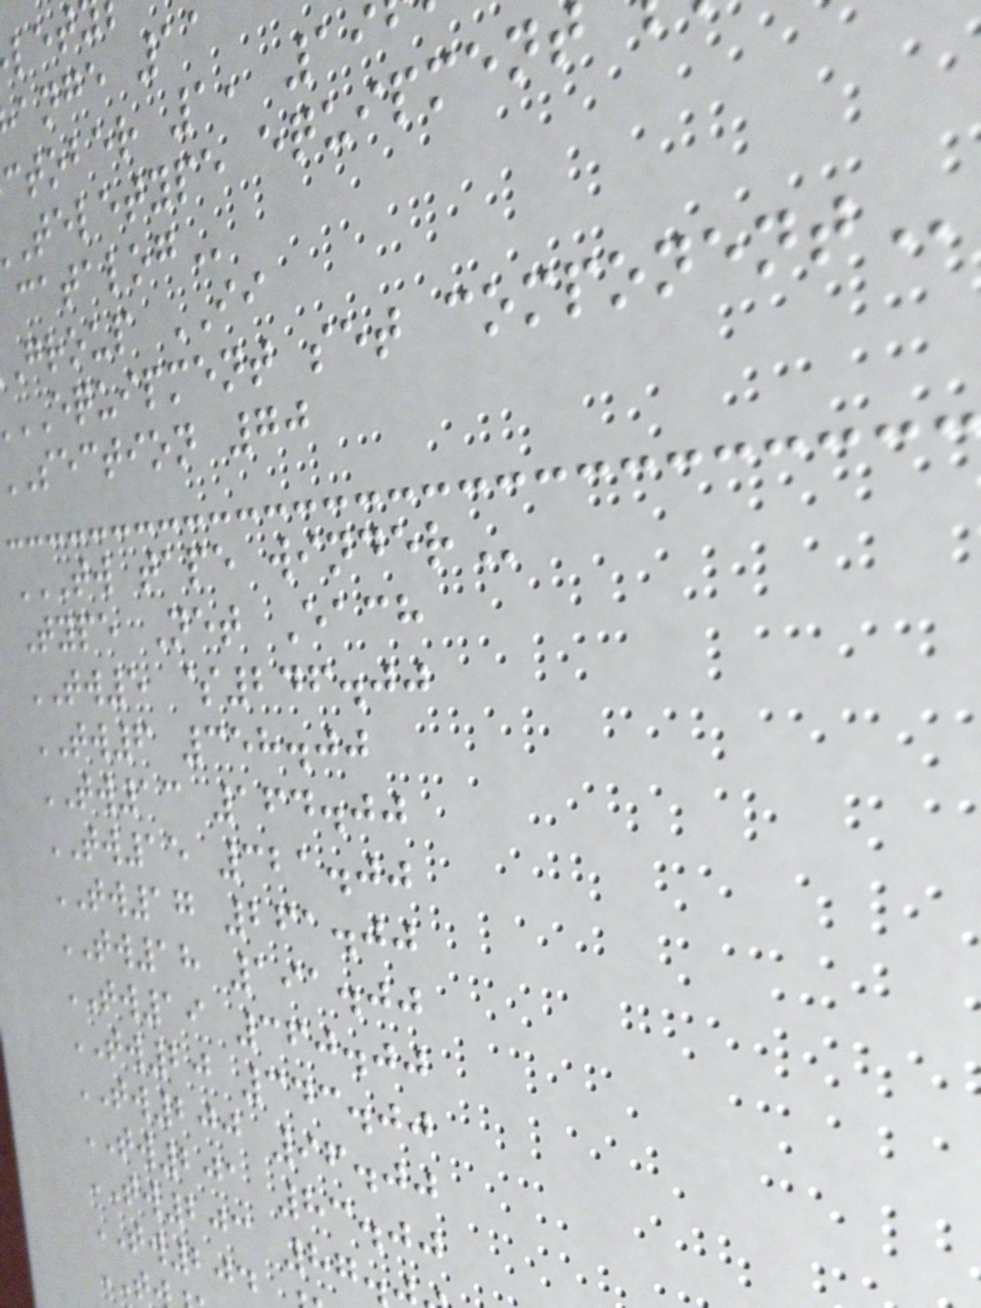ange 11
ctober 1, 19
teletype equipment
group II
EQUIPMENT set
section 70
TW TAPE WINDER
Type Net Each
TW5 $246.00
TW6 358.00
TW13 164.00
TW15 321.00
TW17 261.00
TW18 191.00
TW19 360.00
TW20 343.00
TW200 96.00
TW201 83.00
TW203 87.
TW204
